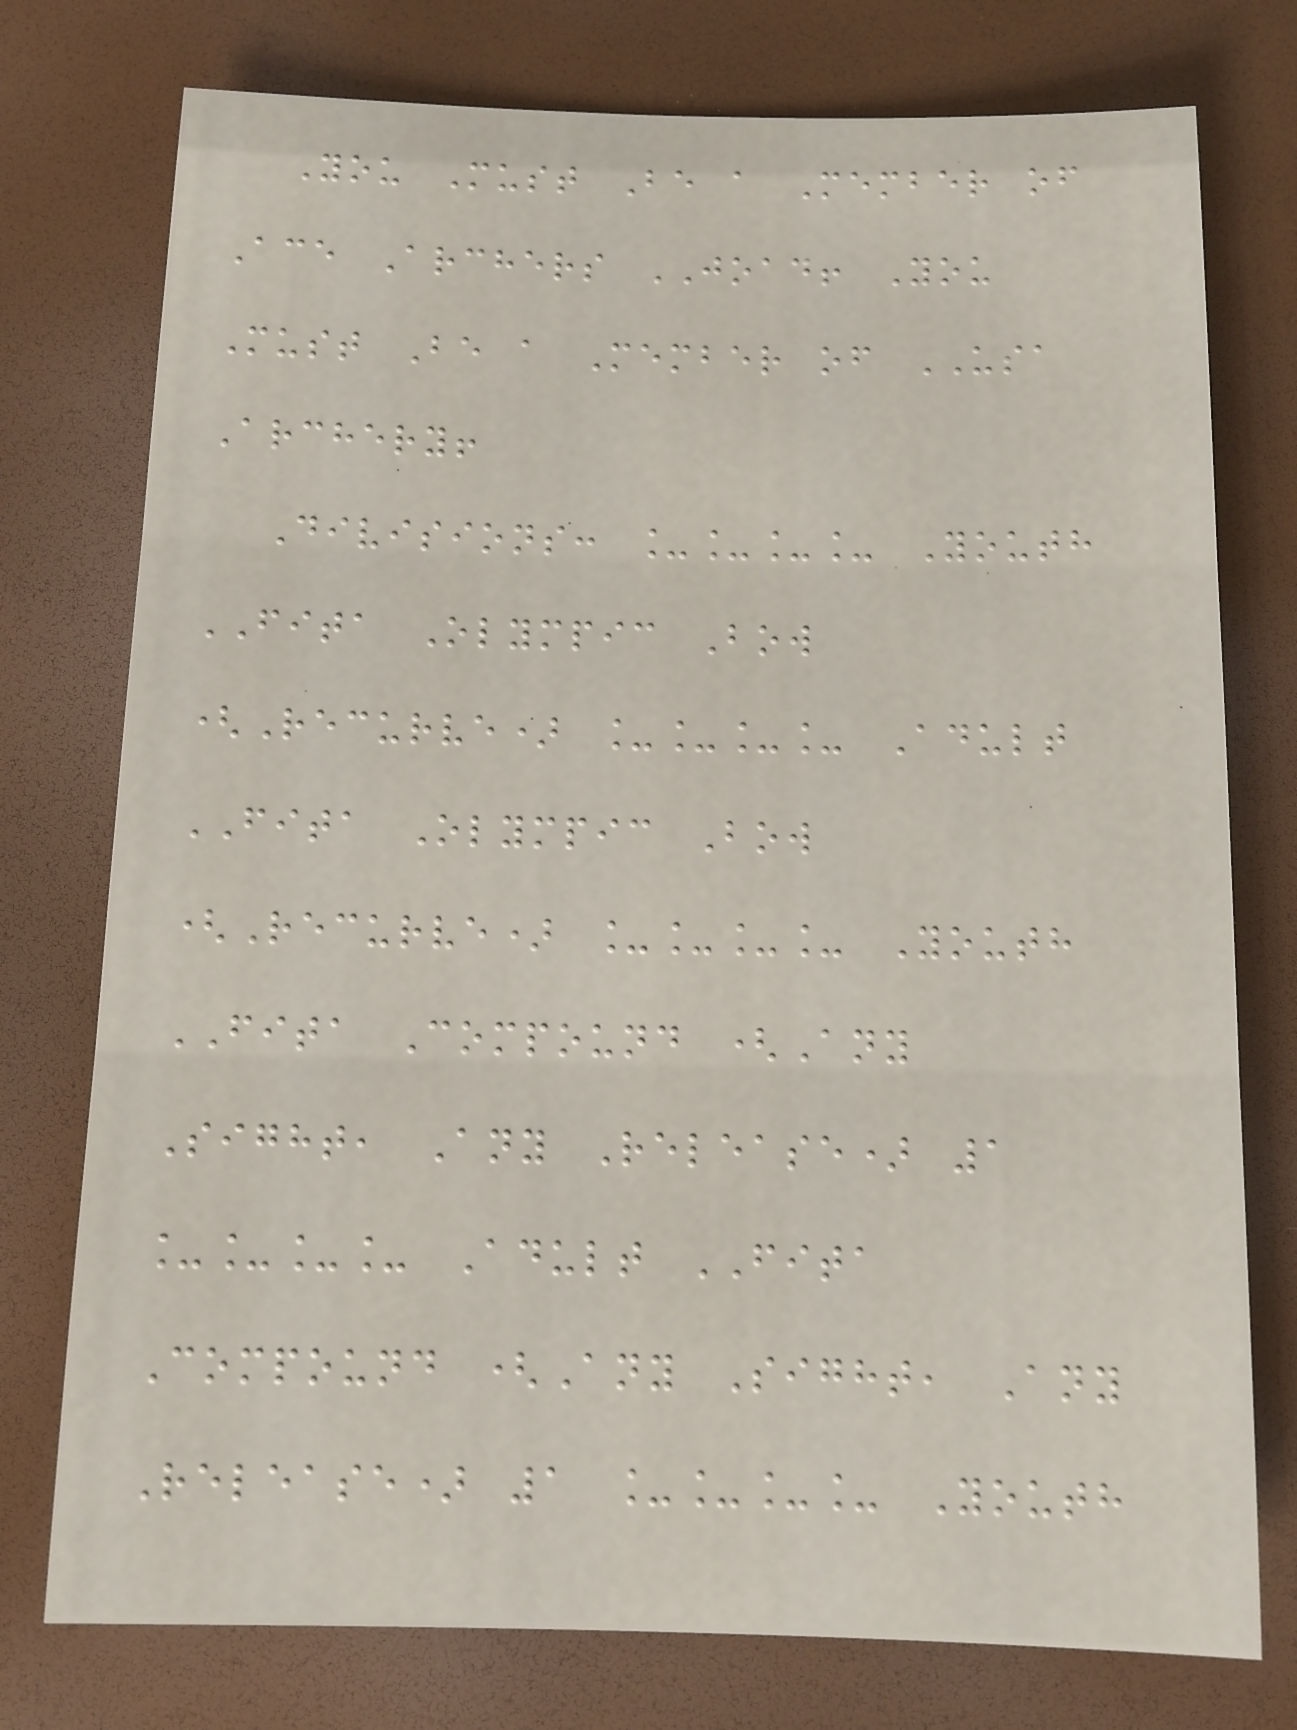You Must Be a Member of
Ace Archers JOAD! You
Must Be a Member of USA
Archery!
Divisions: ____ Youth
FITA Olympic Bow
(Recurve) ____ Adult
FITA Olympic Bow
(Recurve) ____ Youth
FITA Compound (Any
Sight, Any Release) 1
____ Adult FITA
Compound (Any Sight, Any
Release) 1 ____ Youth
